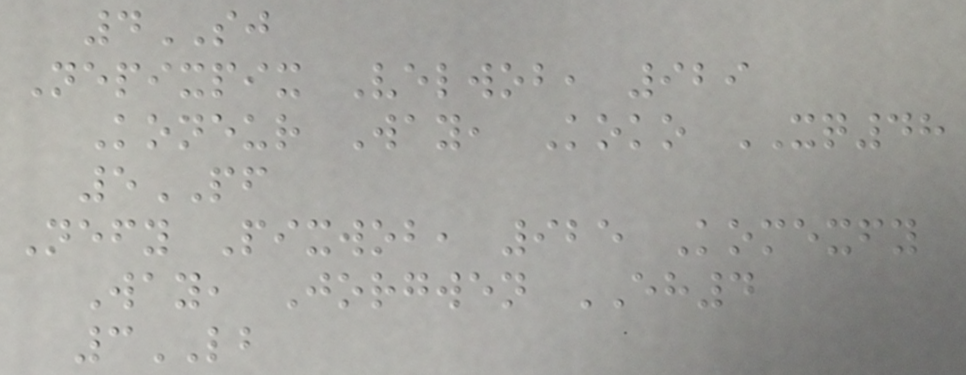4SJ
Nepixpix Velwob, 929
Koneur Way, Koko XQ48
5PF
Nefy Pixwob, 925 Komexfy
Way, Jorgwen EH4
3LB
